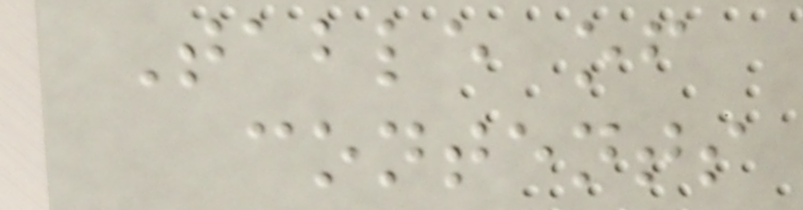Table of
contents
